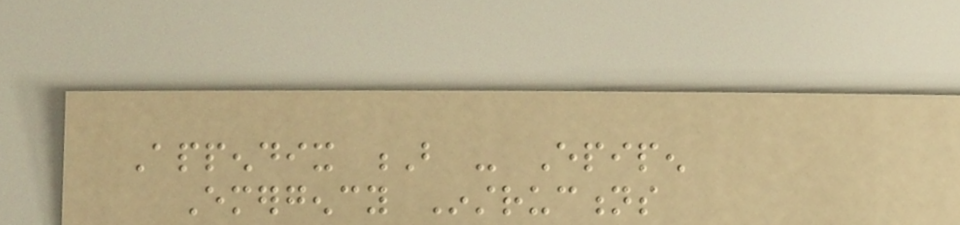Appendix B - Epipen
Emergency Instructions
